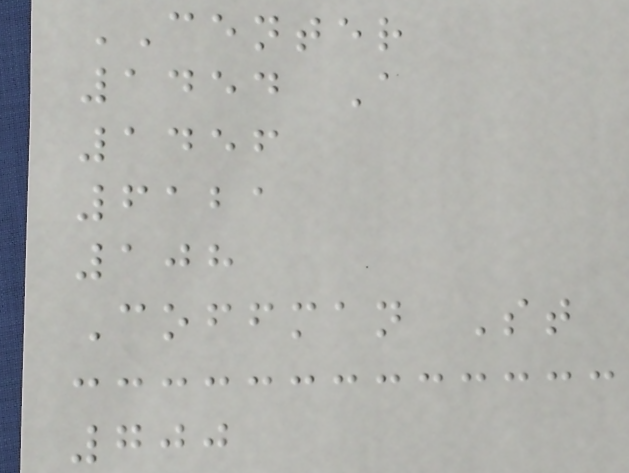CENTER
1454 A
1456
6121
108
Coffman St
700
